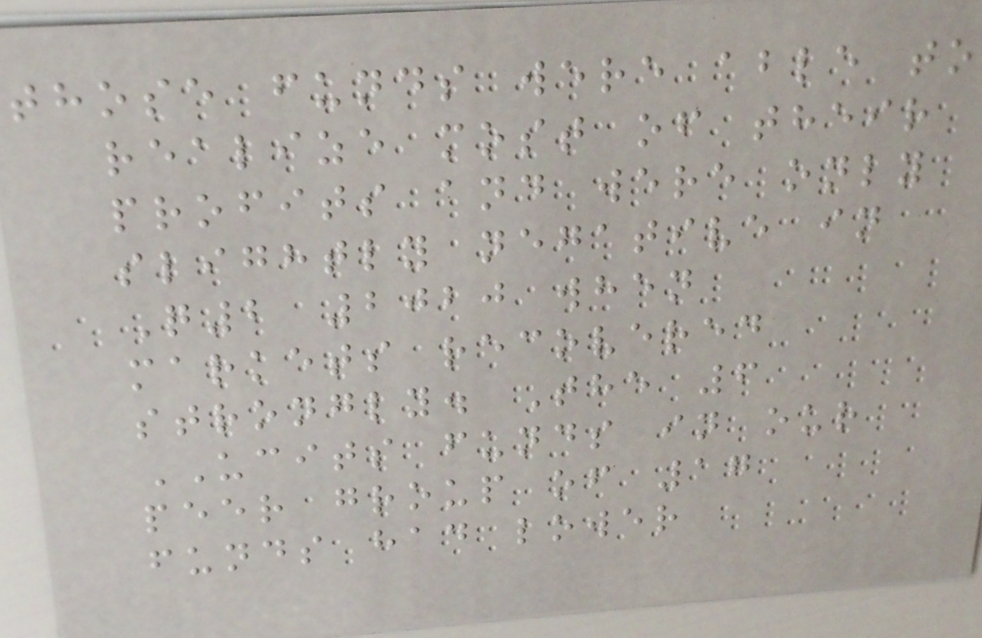those funds were able to
realize most of their
profits and were only
slightly negative in
Q2 2020 when
markets recovered
strongly. The 6
UCITS funds in our
peer group of 17
funds had lower
